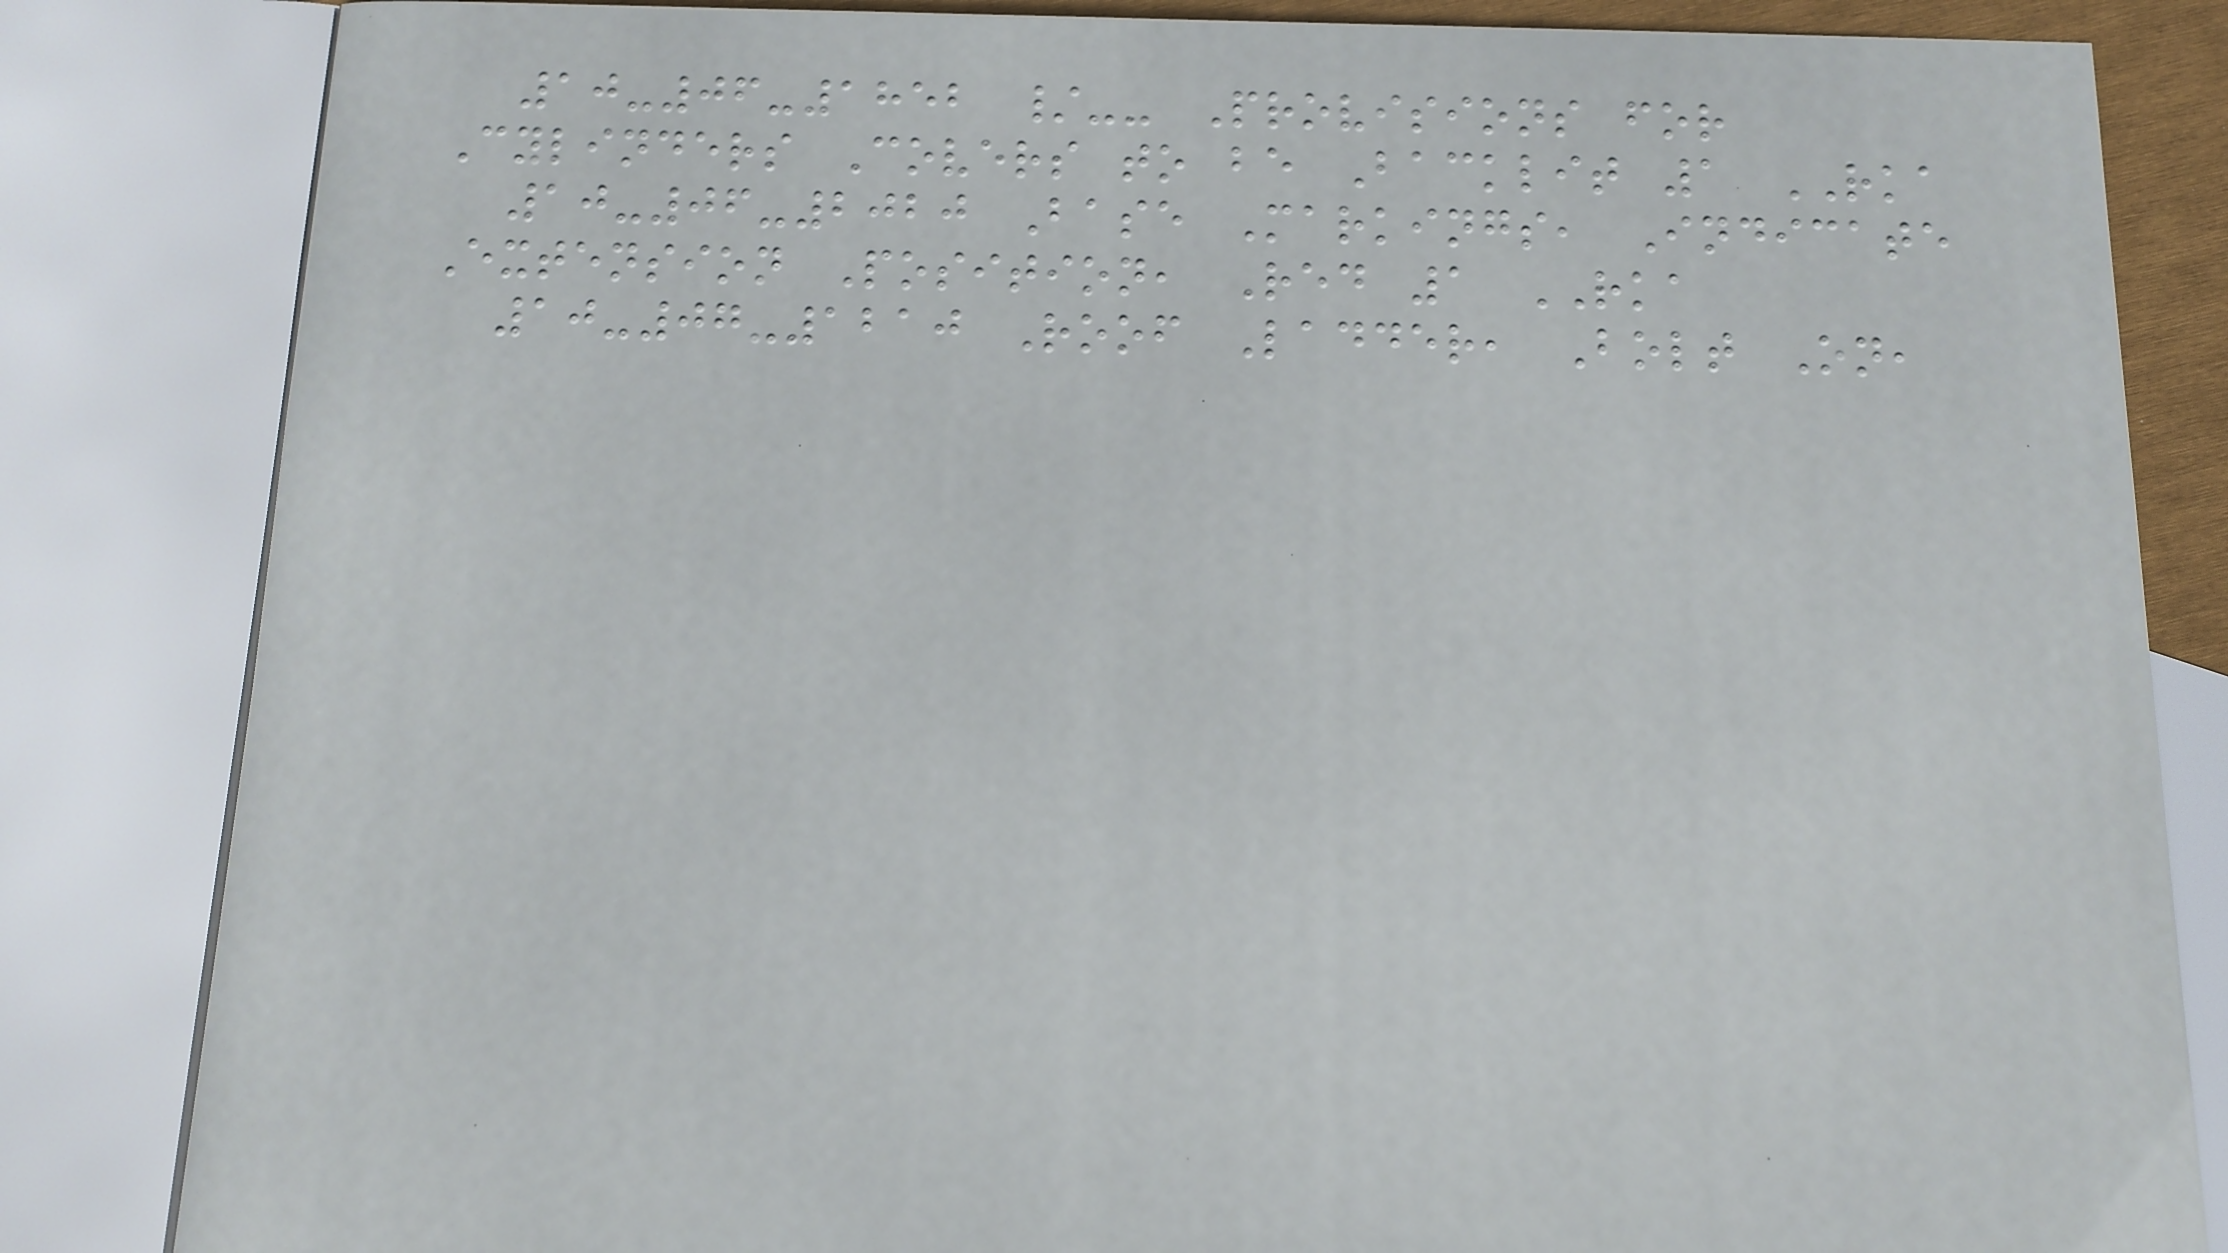10-06-1852 /-- Provisions for
Cylinders Covers to be Backlit 1 RKA
10-06-2020 Base Markings, Indicate
Extension Position, Red 1 RKA
10-07-1210 Roof Ladder, Bolt On,
